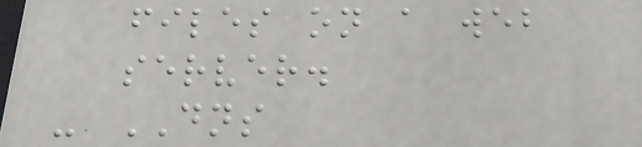files on a web
server.
- DNS
